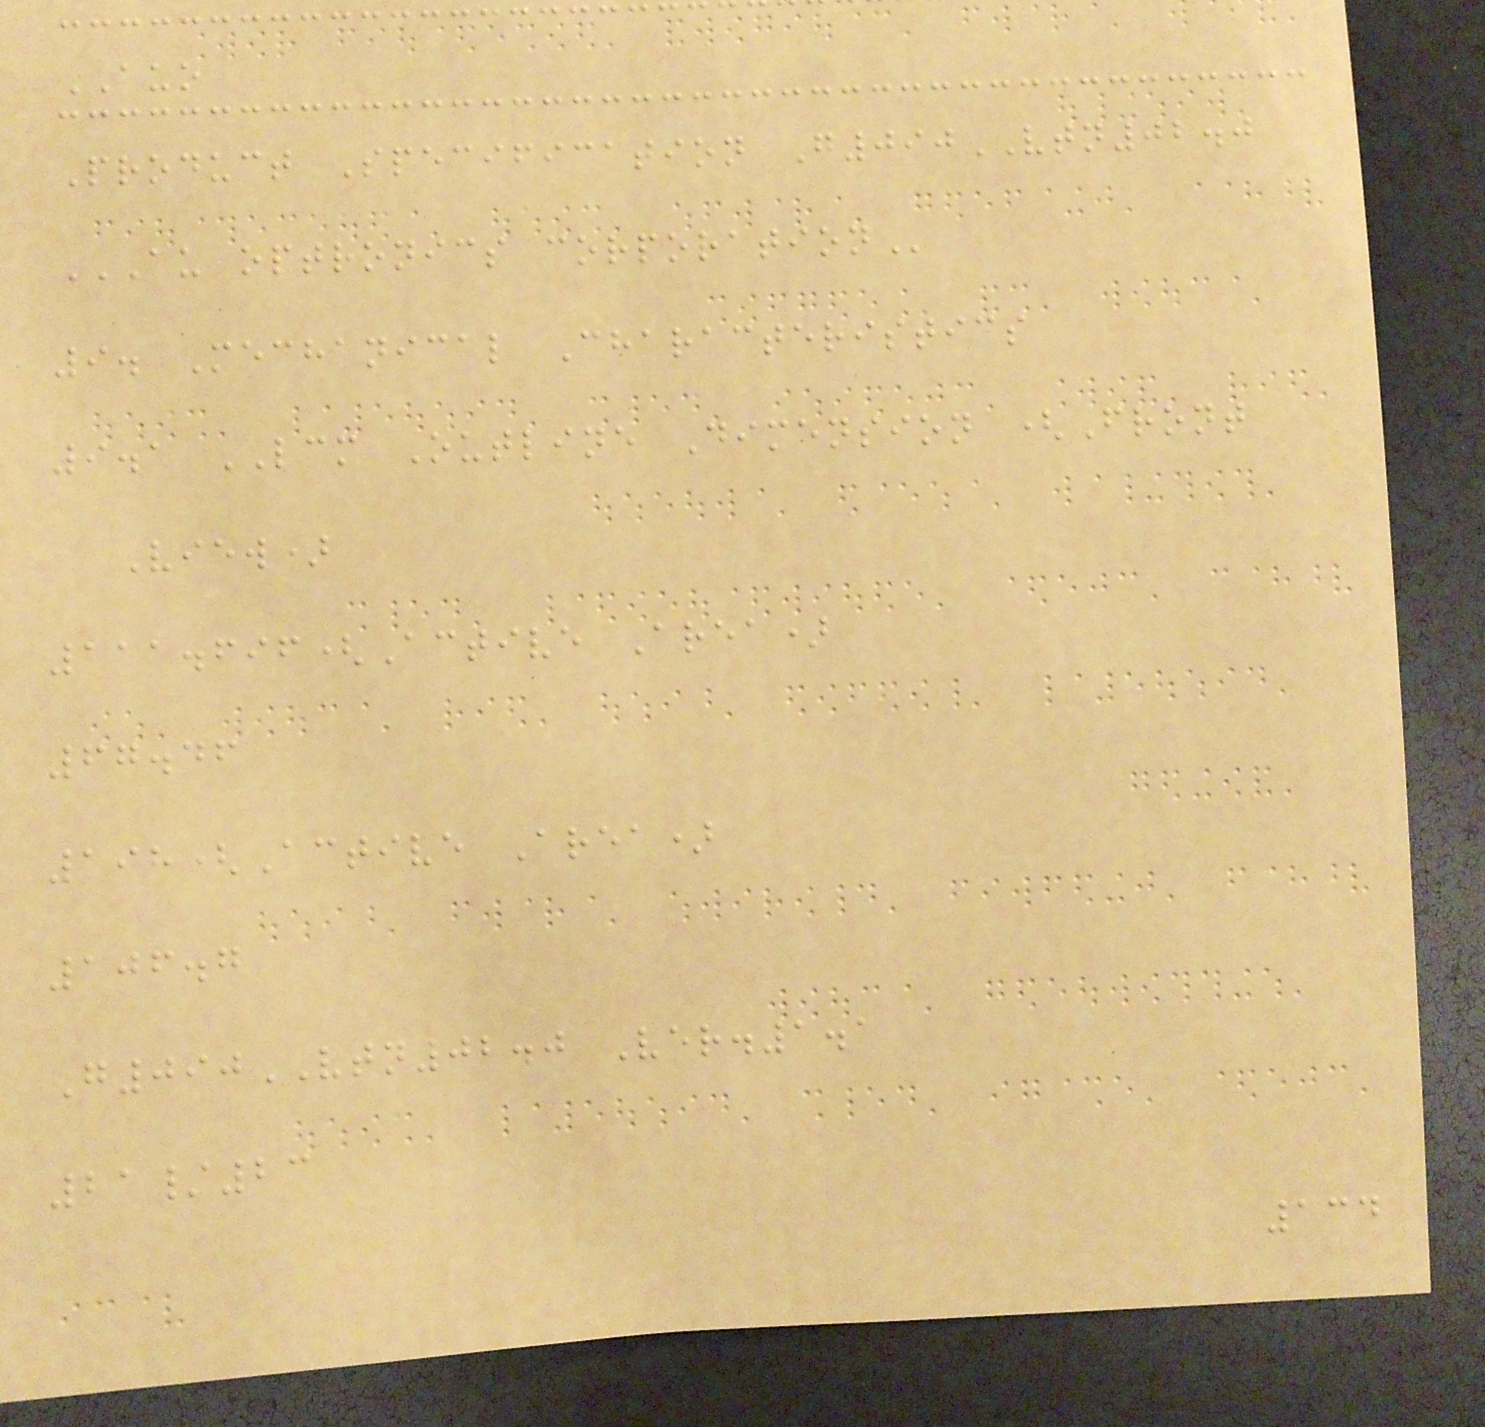AUO
Product Specification G090VTN02.0
AU OPTRONICS CORPORATION
9. Mechanical Characteristics
9.1 LCM Outline Dimension (Front
View)
111.696(Active Area)
67.46
198(Active Area)
106.7
G090VTN02.0 Ver.1.1
21/23
134
